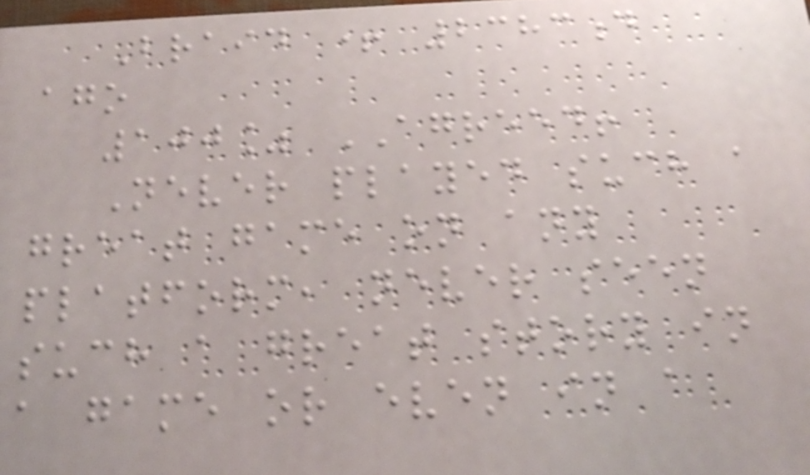Braid + 2383d
ago
100% AGREED!
Never played such a
great game on any
platform, never seen
such a great story in
a game or even in a
